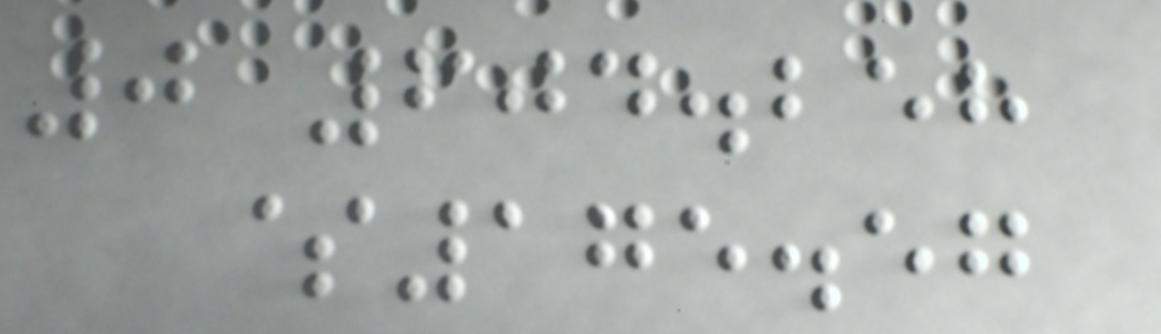0 604.258
$175.57
